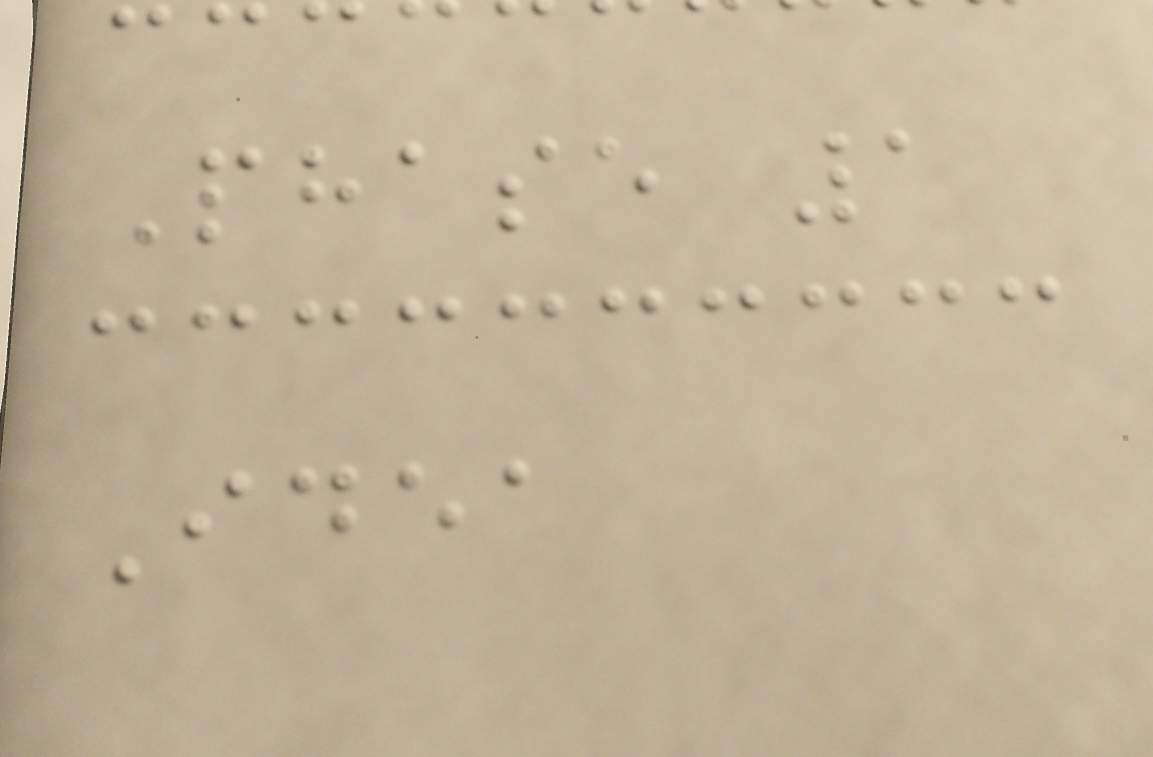Phase 1
Idea
